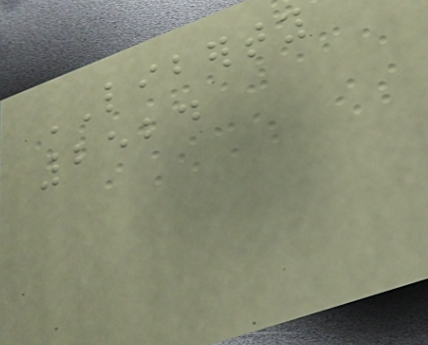LIBERTY
2524
